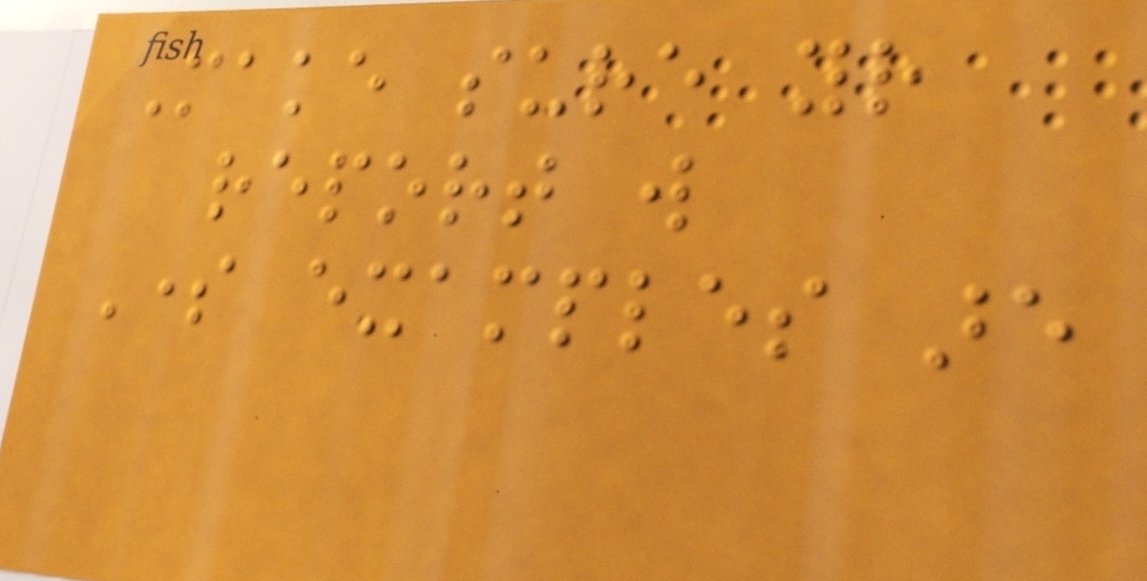Make sure your
report will
Some examples are
